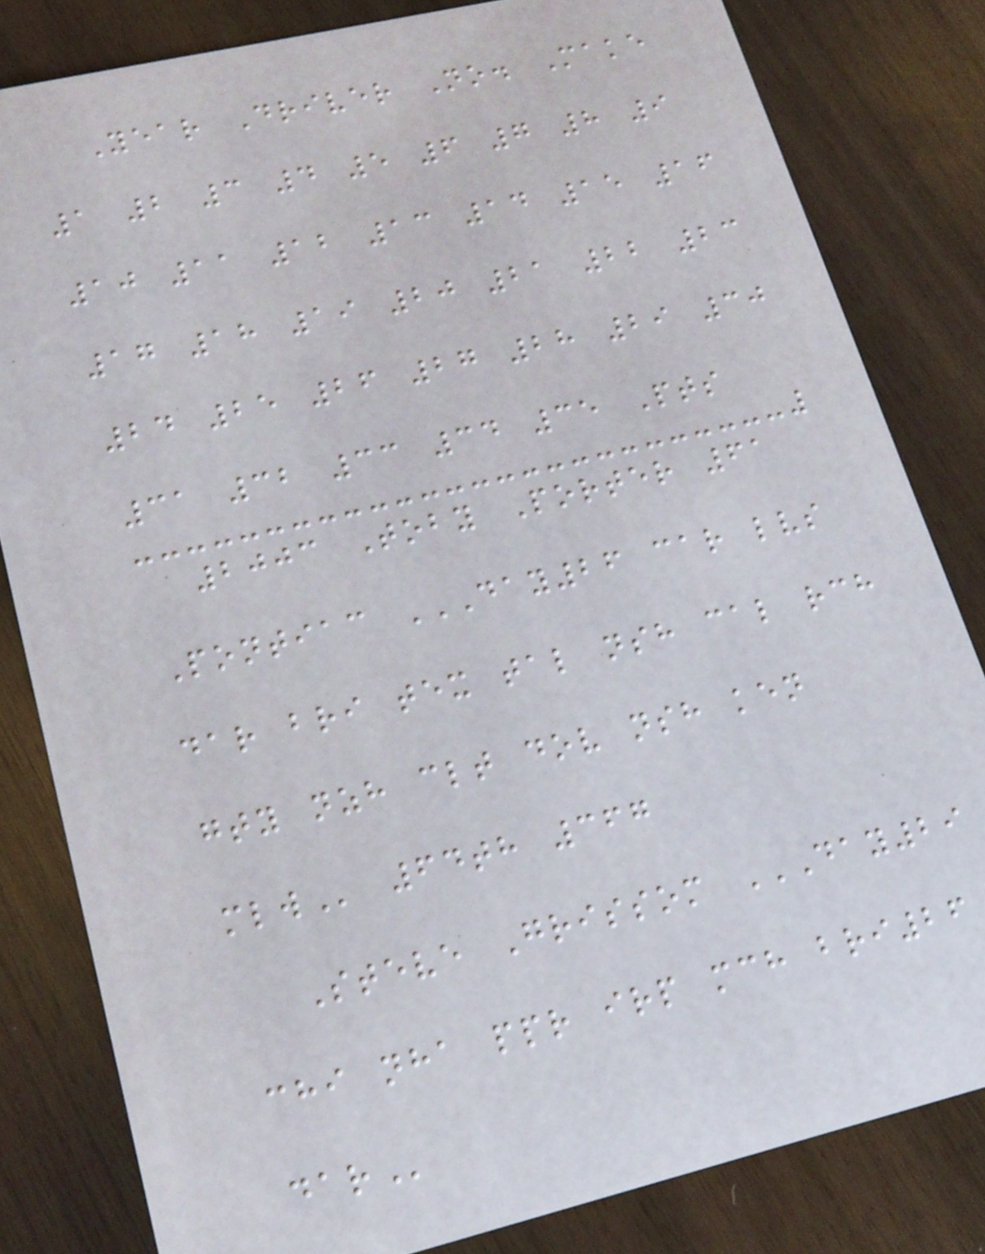Year Driver No. Make
1 2 3 4 5 6 7 8 9
10 11 12 13 14 15 16
17 18 19 20 21 22 23
24 25 26 27 28 29 30
31 32 33 34 35 Pts
2003 Toby Porter 61
Pontiac DAY26 CAR LVS
DAR BRI TEX TAL NSH CAL RCH
GTY NZH CLT DOV NSH KEN
MLW 64th 367
Steve Grissom DAY29
CHI NHA PPR IRP MCH BRI26
DAR
